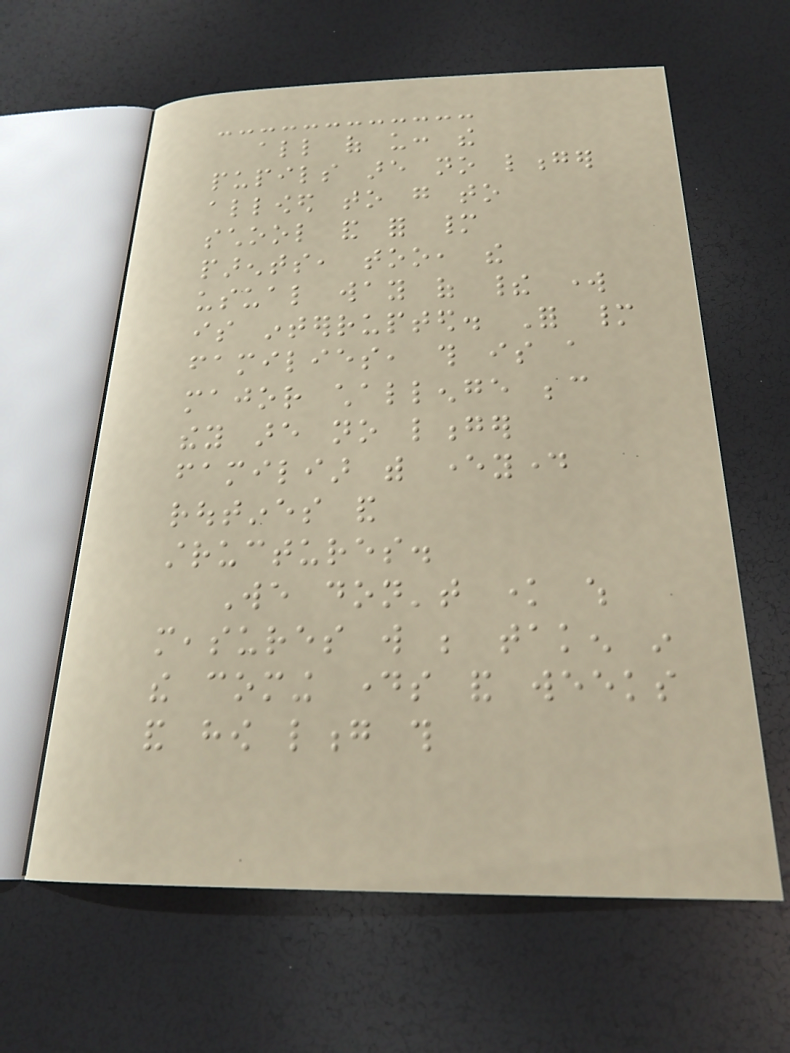all of us: the
pupils are no longer
allowed to go to
school and for many
parents, too, the
usual way of their work
is interrupted. For many
families, this is a
major challenge because
they are no longer
familiar with everyday
routines and
structures.
We don't know which
measures will be taken in
the coming days and weeks
and how long this
